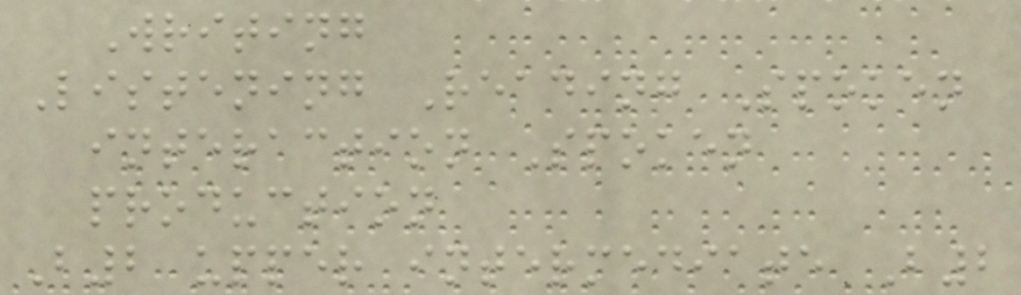Writing
Listening Reading Spoken
interaction Spoken
production
B2 upper intermediate B2
